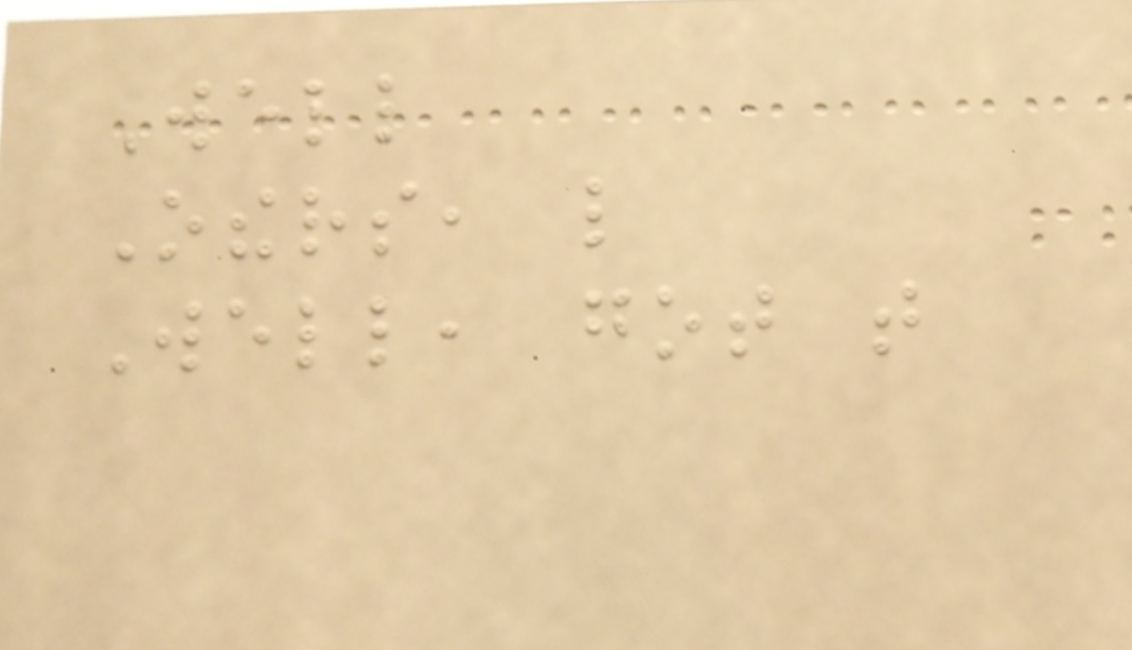Well
Others, like
Well, got that
